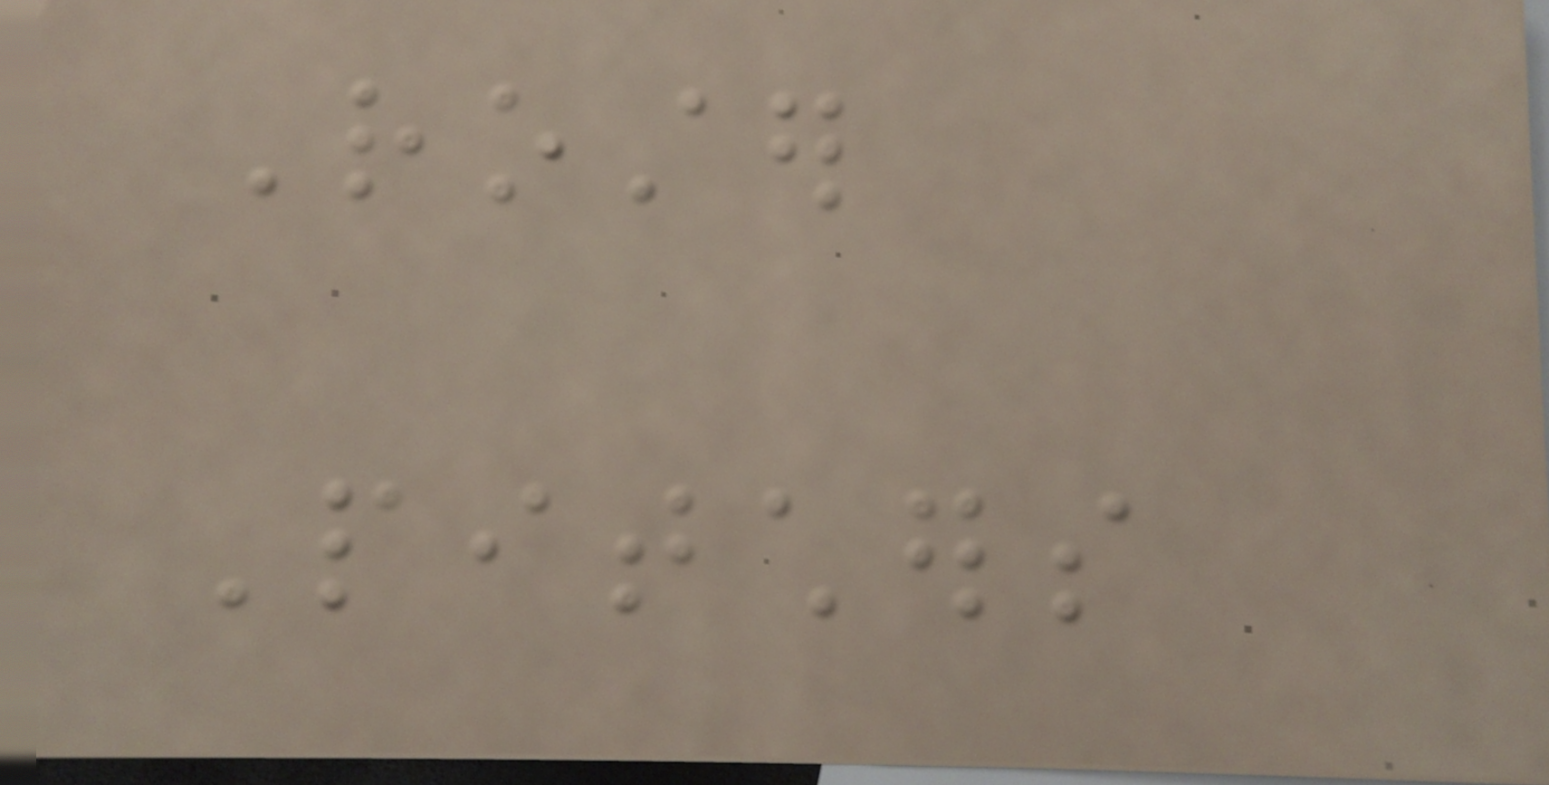Roster
Pitchers
